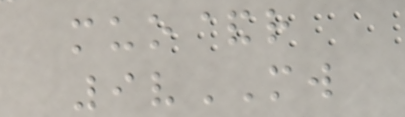muo&r
9vMW
